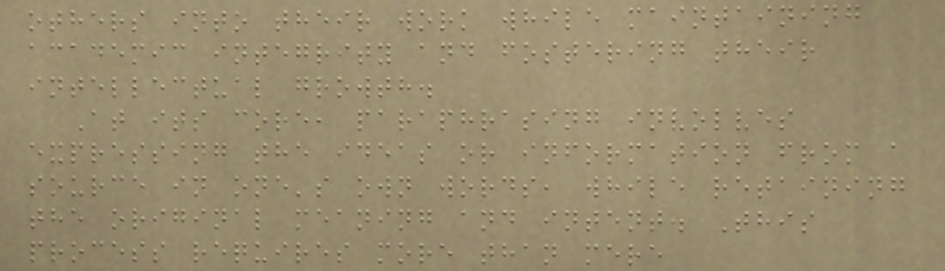others into their work while maintaining
academic integrity and fostering their
intellectual growth.
At its core, paraphrasing involves
expressing the ideas or information from a
source in one's own words, while retaining
the original meaning and intent. This
process requires more than mere
